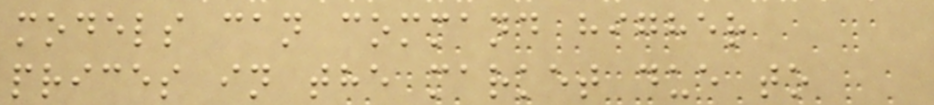models can command higher
prices in the market due to
